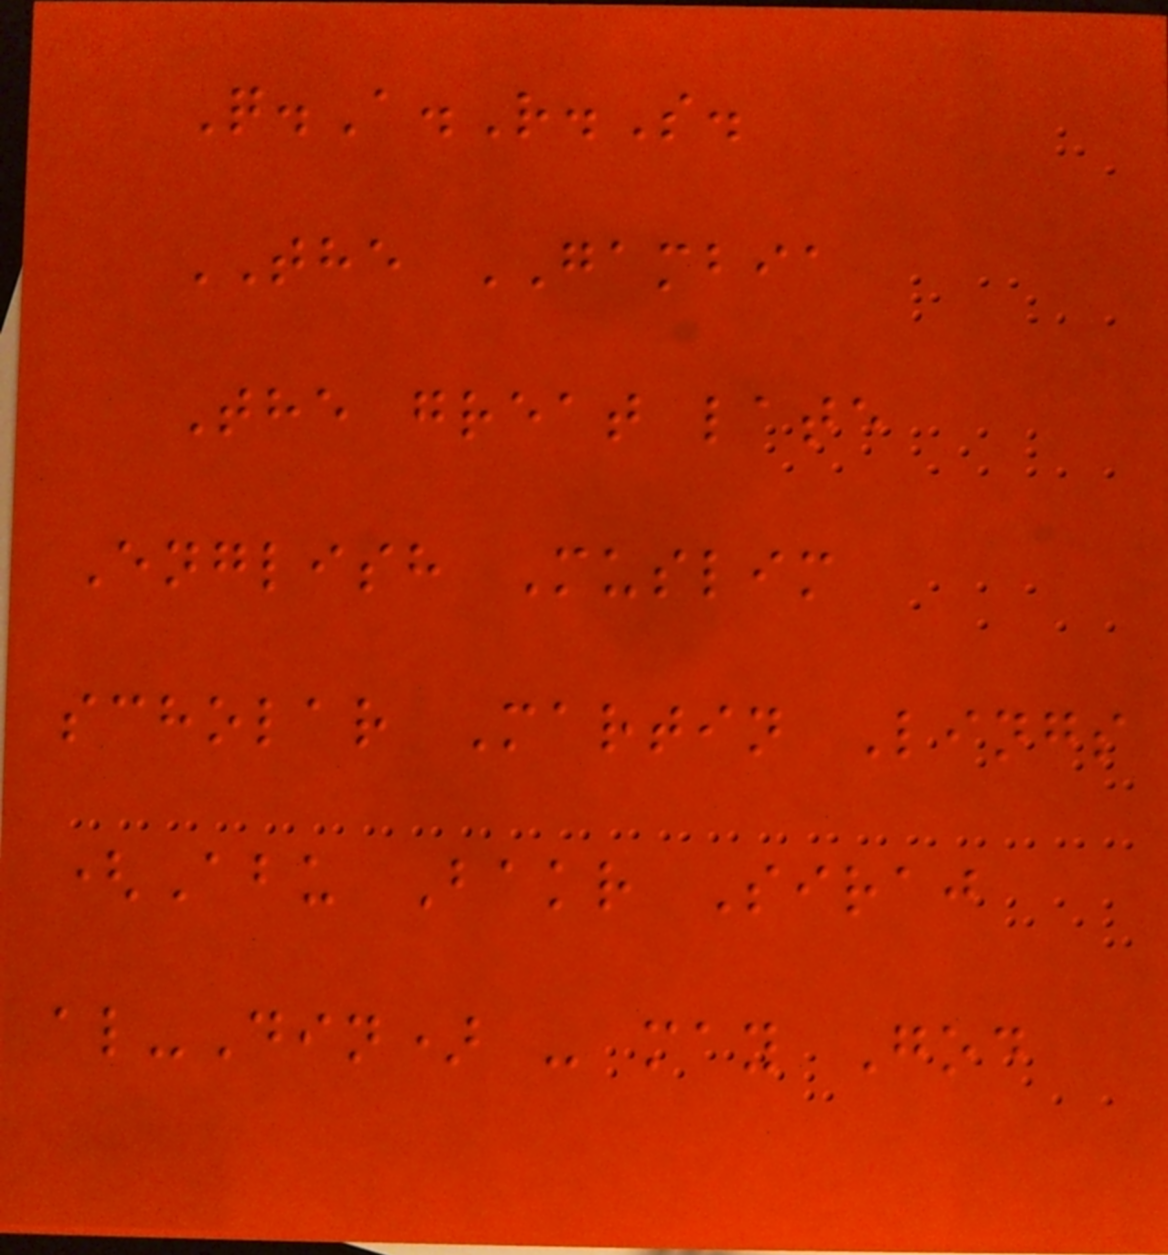Q.A.R.S.
THE GAMBIA
The great late
English Muslim
scholar Martin Lings
(Abu Bakr Siraj
al-Din) - may God
